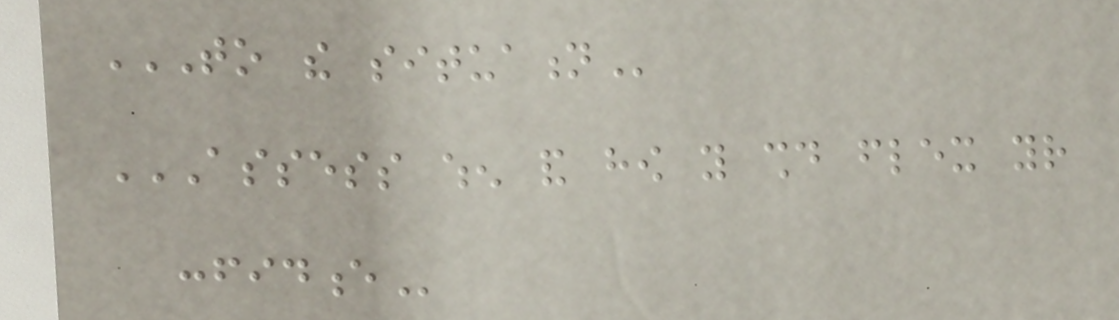TO THE SITUATION
ASSESS WHEN AND HOW YOU SHOULD FLEX YOUR
CONFIDENCE
